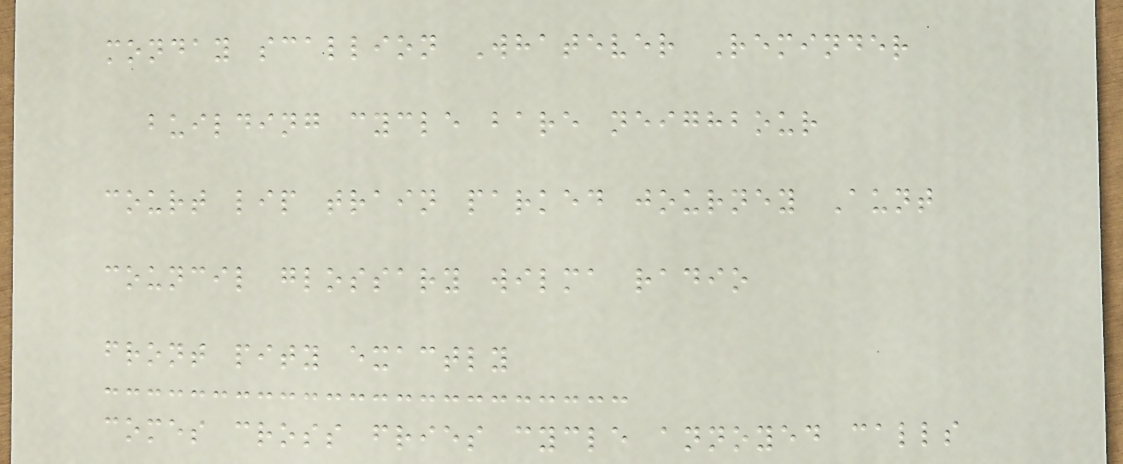monday scallion Whatever Reminder
building cycle bare neighbour
court lip train parked journey Aunt
council glossary wilma radio
front pity exactly
comes cross fries cycle annoyed calls
